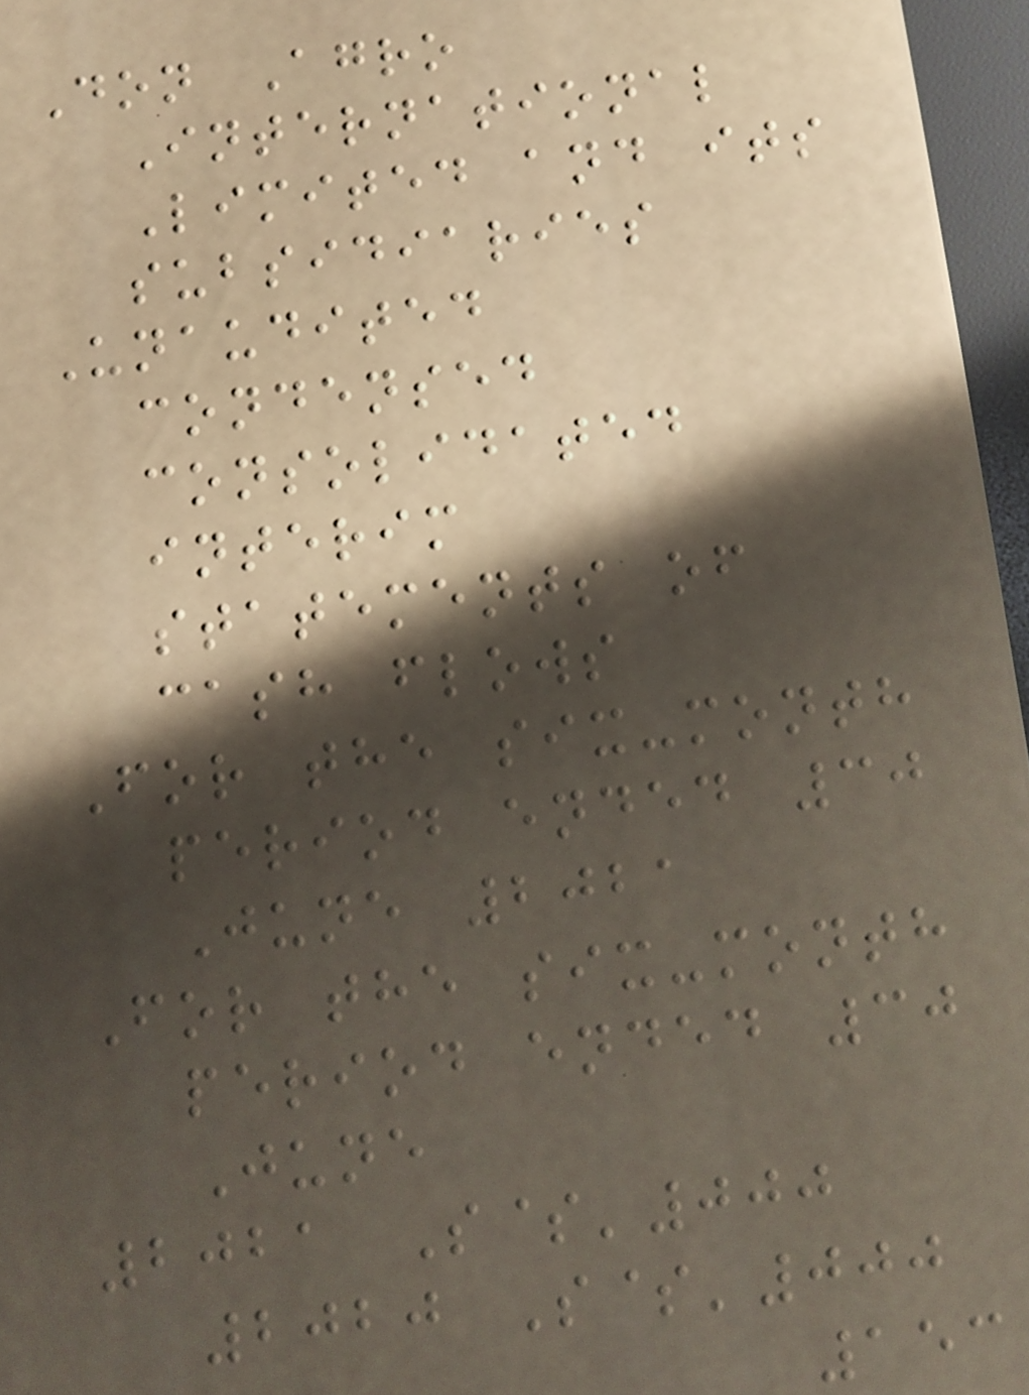Don Agro
International
Limited and its
subsidiaries
Unaudited
condensed
consolidated
interim
statements of
cash flows
For the six-month
period ended 30
June 2021
For the six-month
period ended 30
June
2021 S$'000
2020 S$'000
153
